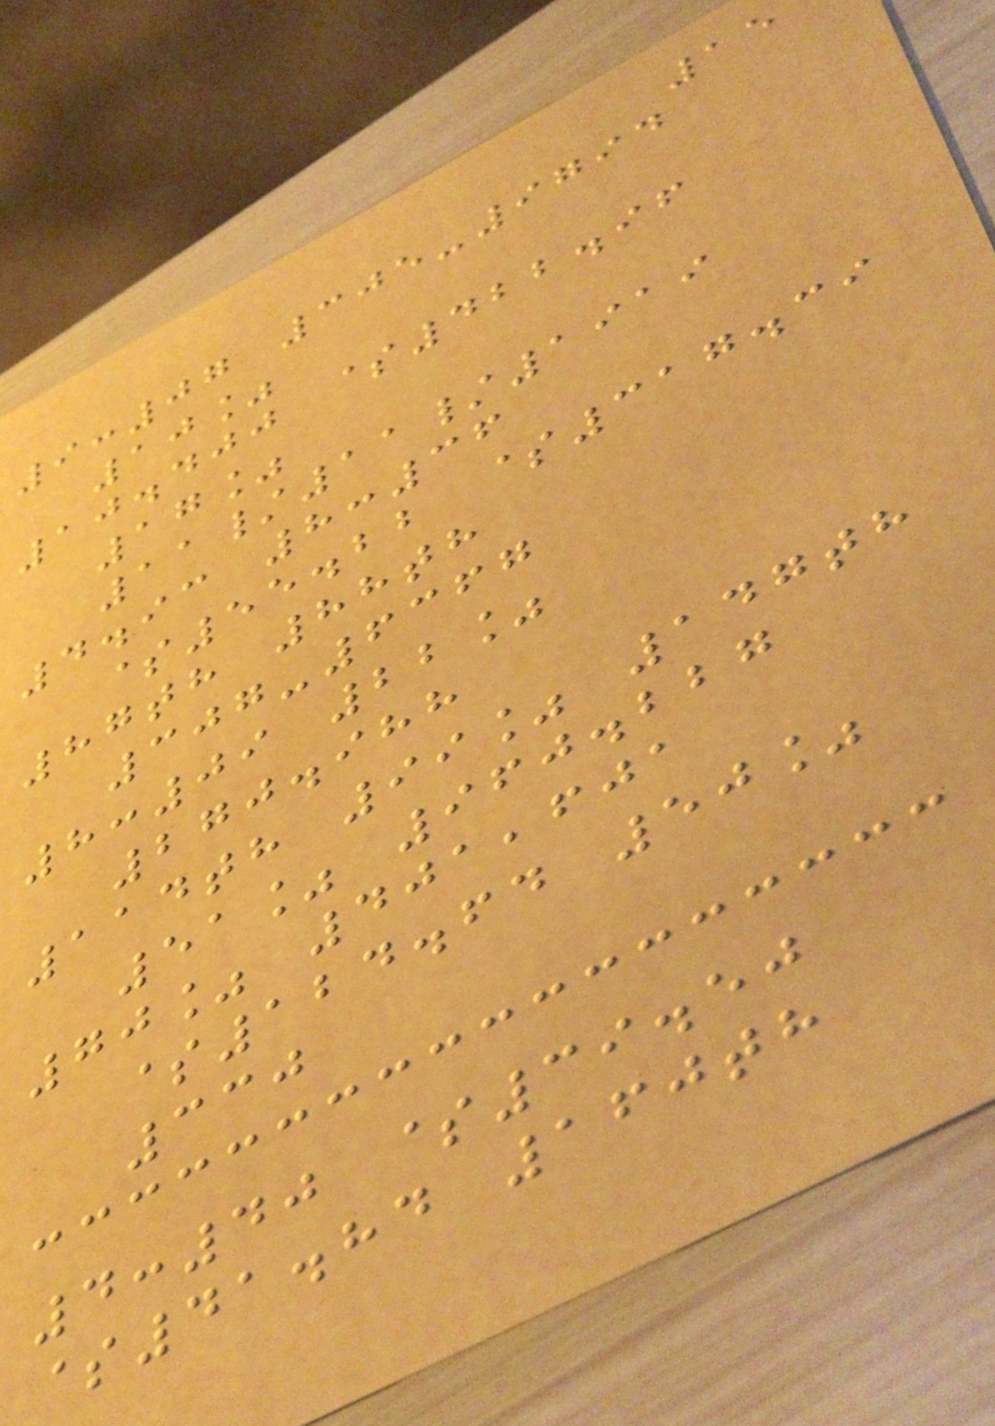15
9:07 305-9794
10%
10.400 $422.96
17%
11/11/1919
4.93 8:36
$55.22 $317.39
87th 88th
307-6367
8:09 22%
270.988
114th 99% 147th
51% 960.227
70% 401,601
$124.64 50%
330
4:40 $39.50
$41.84 160th
